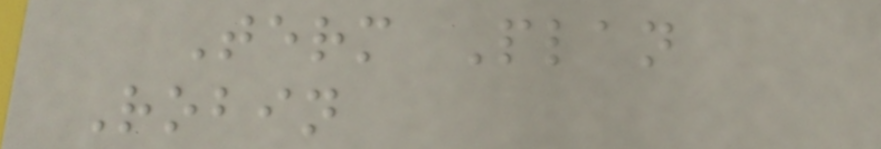Term Plan
Robin
